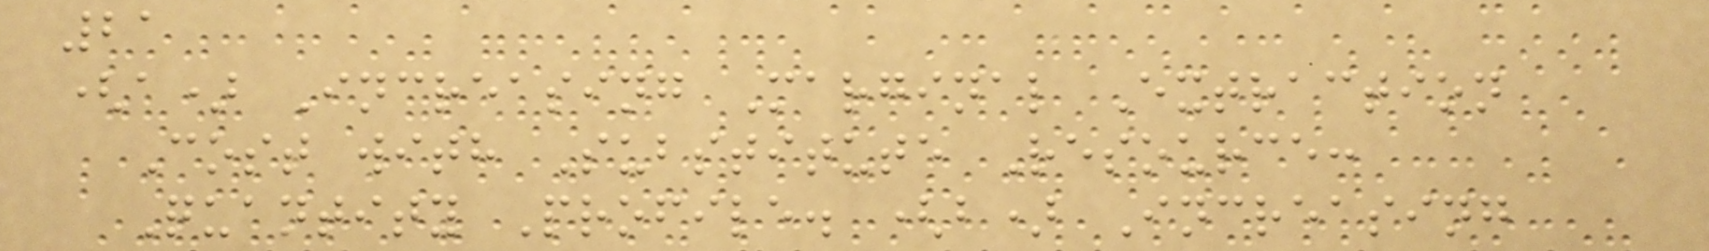21
(a) Increasing Marginal Extraction
Cost with Substitute Resource:
Quantity Profile. (b) Increasing
